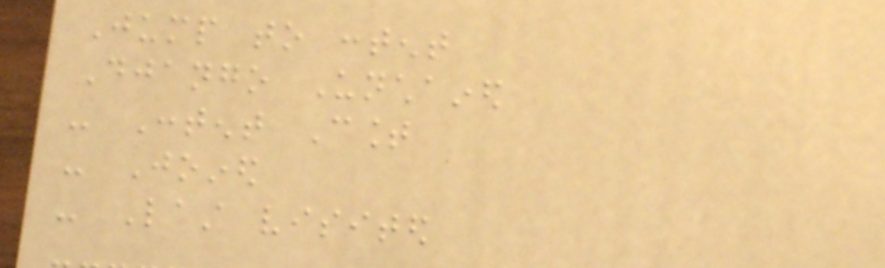Jump to content
Django Unchained
- Content Count
- Joined
- Last visited
